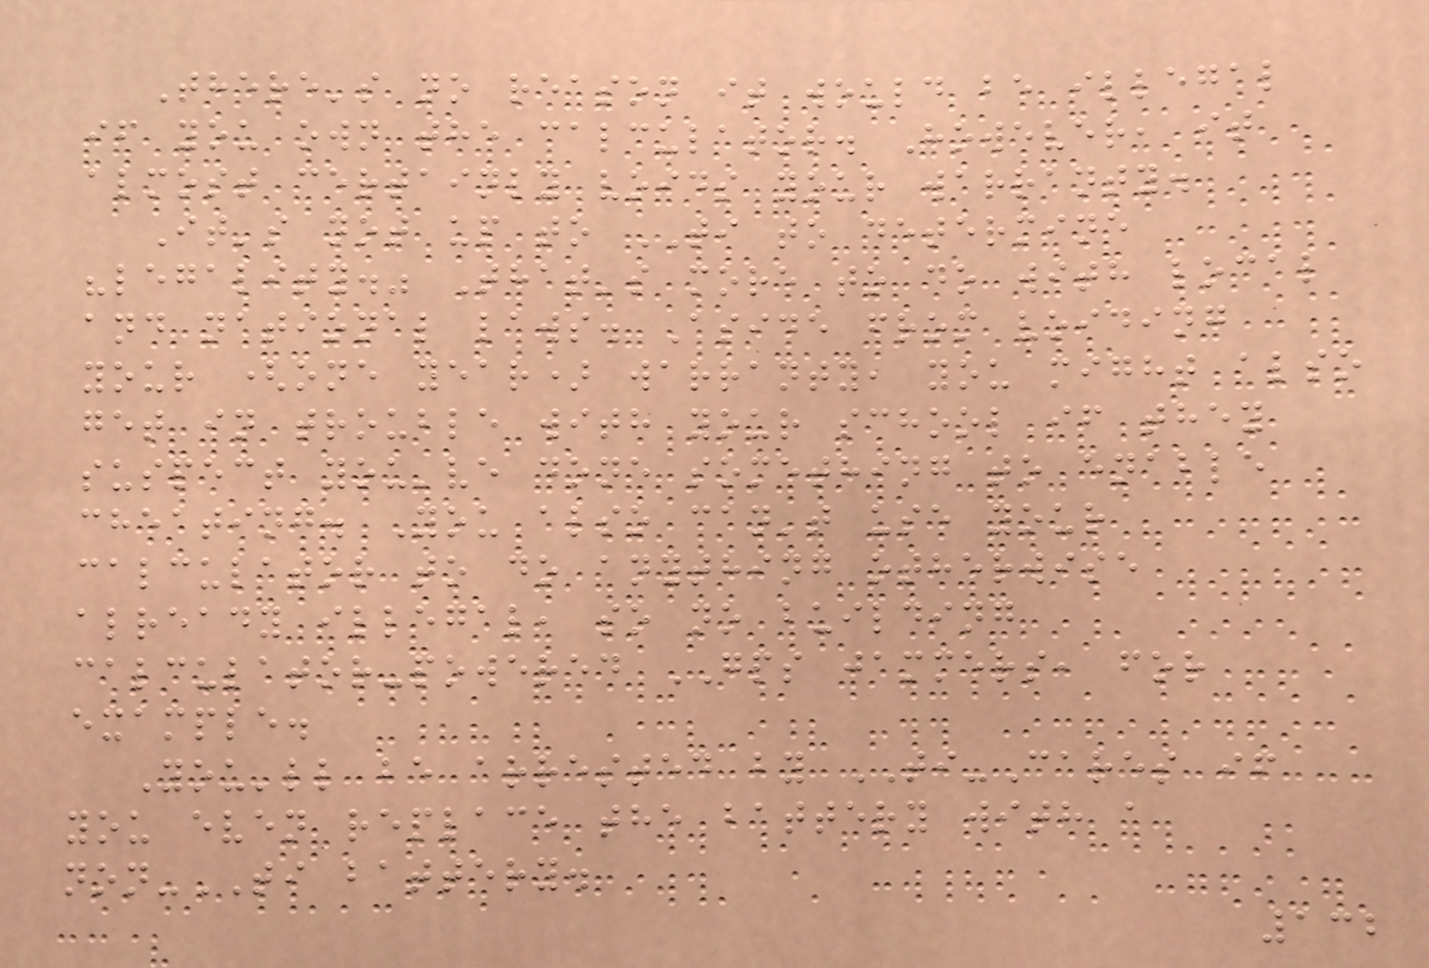There's no reason it would be illegal
if you own the calculator. However, it
almost certainly voids your warranty.
It's not up to TI to determine
"legality." That's more to do with local
and national laws. Aside from voiding
your (one year) warranty, you might also
get in trouble with your school if they
suspect you've done something to enable
cheating. You also can't use your
calculator to do anything otherwise
already illegal, so no building
calculator-powered GPS jammers, for
example.
You'll be arrested by TI-Cares if
you even replace the battery with a
non-TI battery.
132
